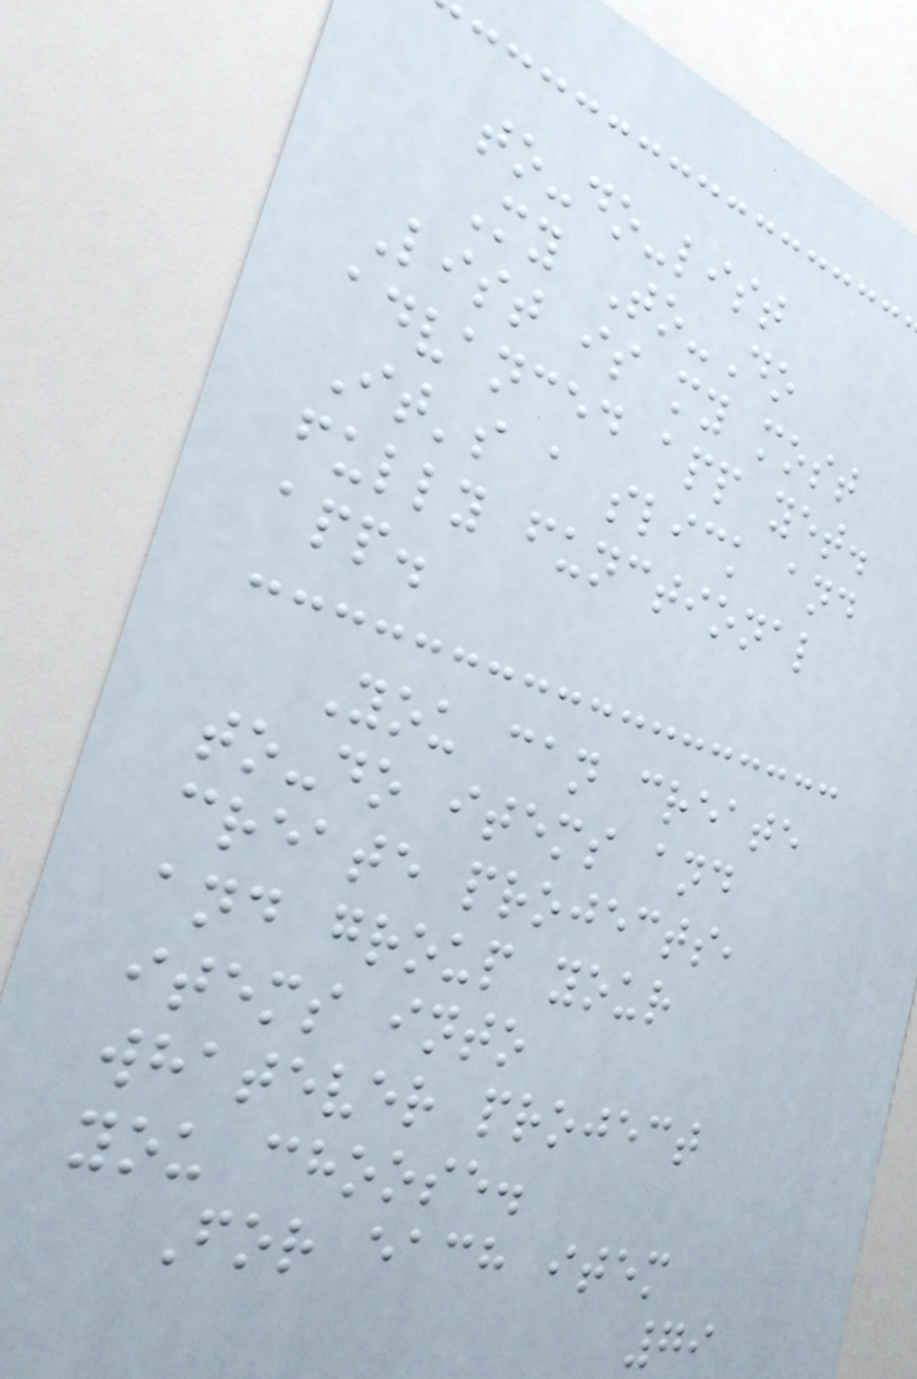to-do-list
My To-Do
List is my most
advanced app yet.
It's a slick and
fully functional
app.
You can create
to-do items and
create projects,
and group your
items into
whatever project
you choose.
For each item
79
